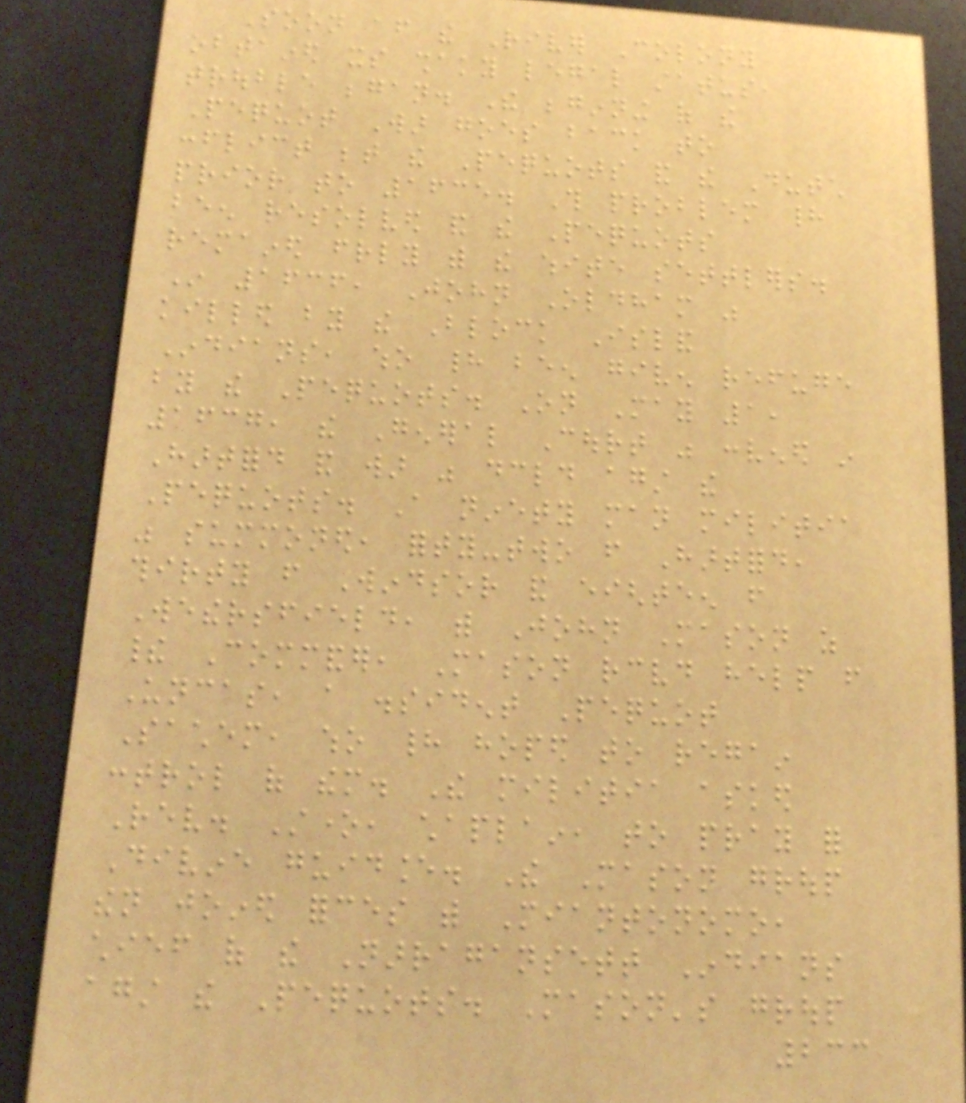Soon after the River Colony
obtained its shaky legal status,
trouble began. The beginning of the
Pequot War goes back to
conflict between the Pequots and the Dutch
prior to 1635. This problem had
been resolved and the Pequots
remained friendly with the white settlers.
In 1636, John Oldham was
killed by the Block Island
Indians, who had been given refuge
by the Pequots. On May 1,
1637, the General Court was convened in
Hartford and war was declared against the
Pequots. A ninety man militia
was summoned, forty-two from Hartford,
thirty from Windsor and eighteen from
Wethersfield, with John Mason as
their Commander, Mason received help from
Uncas, a dissident Pequot
Sachem, who had hoped to regain
control of them. The militia asked
Rev. Stone, chaplain, to pray for
Divine guidance. The Mason group
then joined forces with Miantonomo,
chief of the Narragansett Indians
against the Pequots. Mason's group
233
